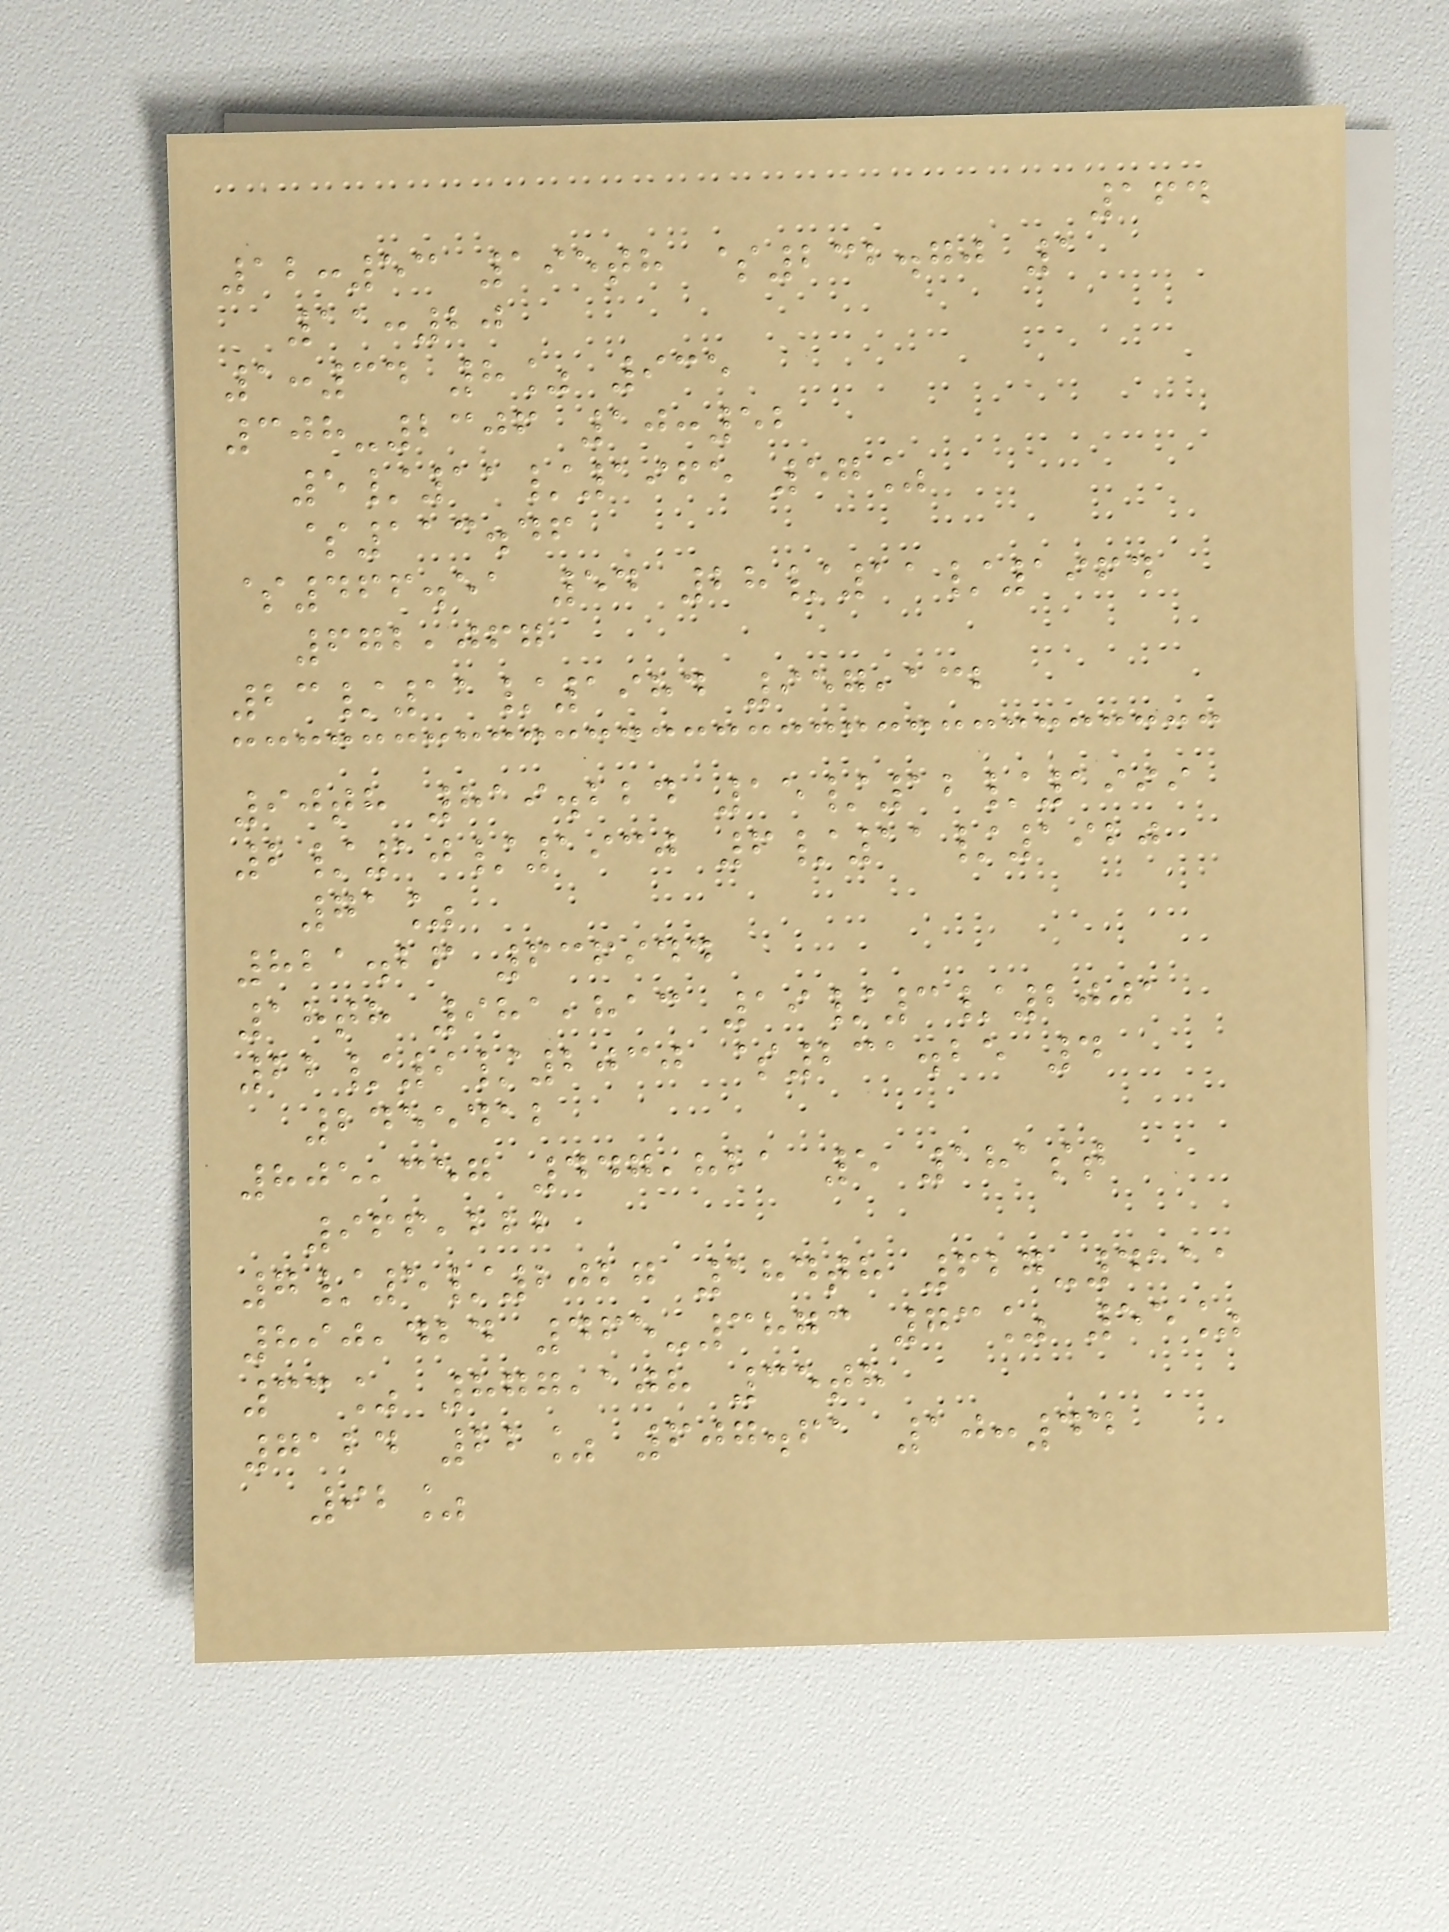164
12:53 195th $232.70 1
11:20
1:34 8% 935
308-2306 10:52
5/11/1965 57%
$113.46
$466.51 54 28/11/1964
672,067
23/11/1984 957,132
90th 819.224 15/12/1999
2/10/1930 6/11/1920
71%
821.26 636944
18th 981,813 19/3/2001
22/9/2030 $231.25 4
2455412
805,357 447,821 5 181st
966,222
7/5/2027 184th 627-4111
890,424 465-3873 73% 55%
33% 877,108 35th
7124 22% 607.61 10:44
92%
